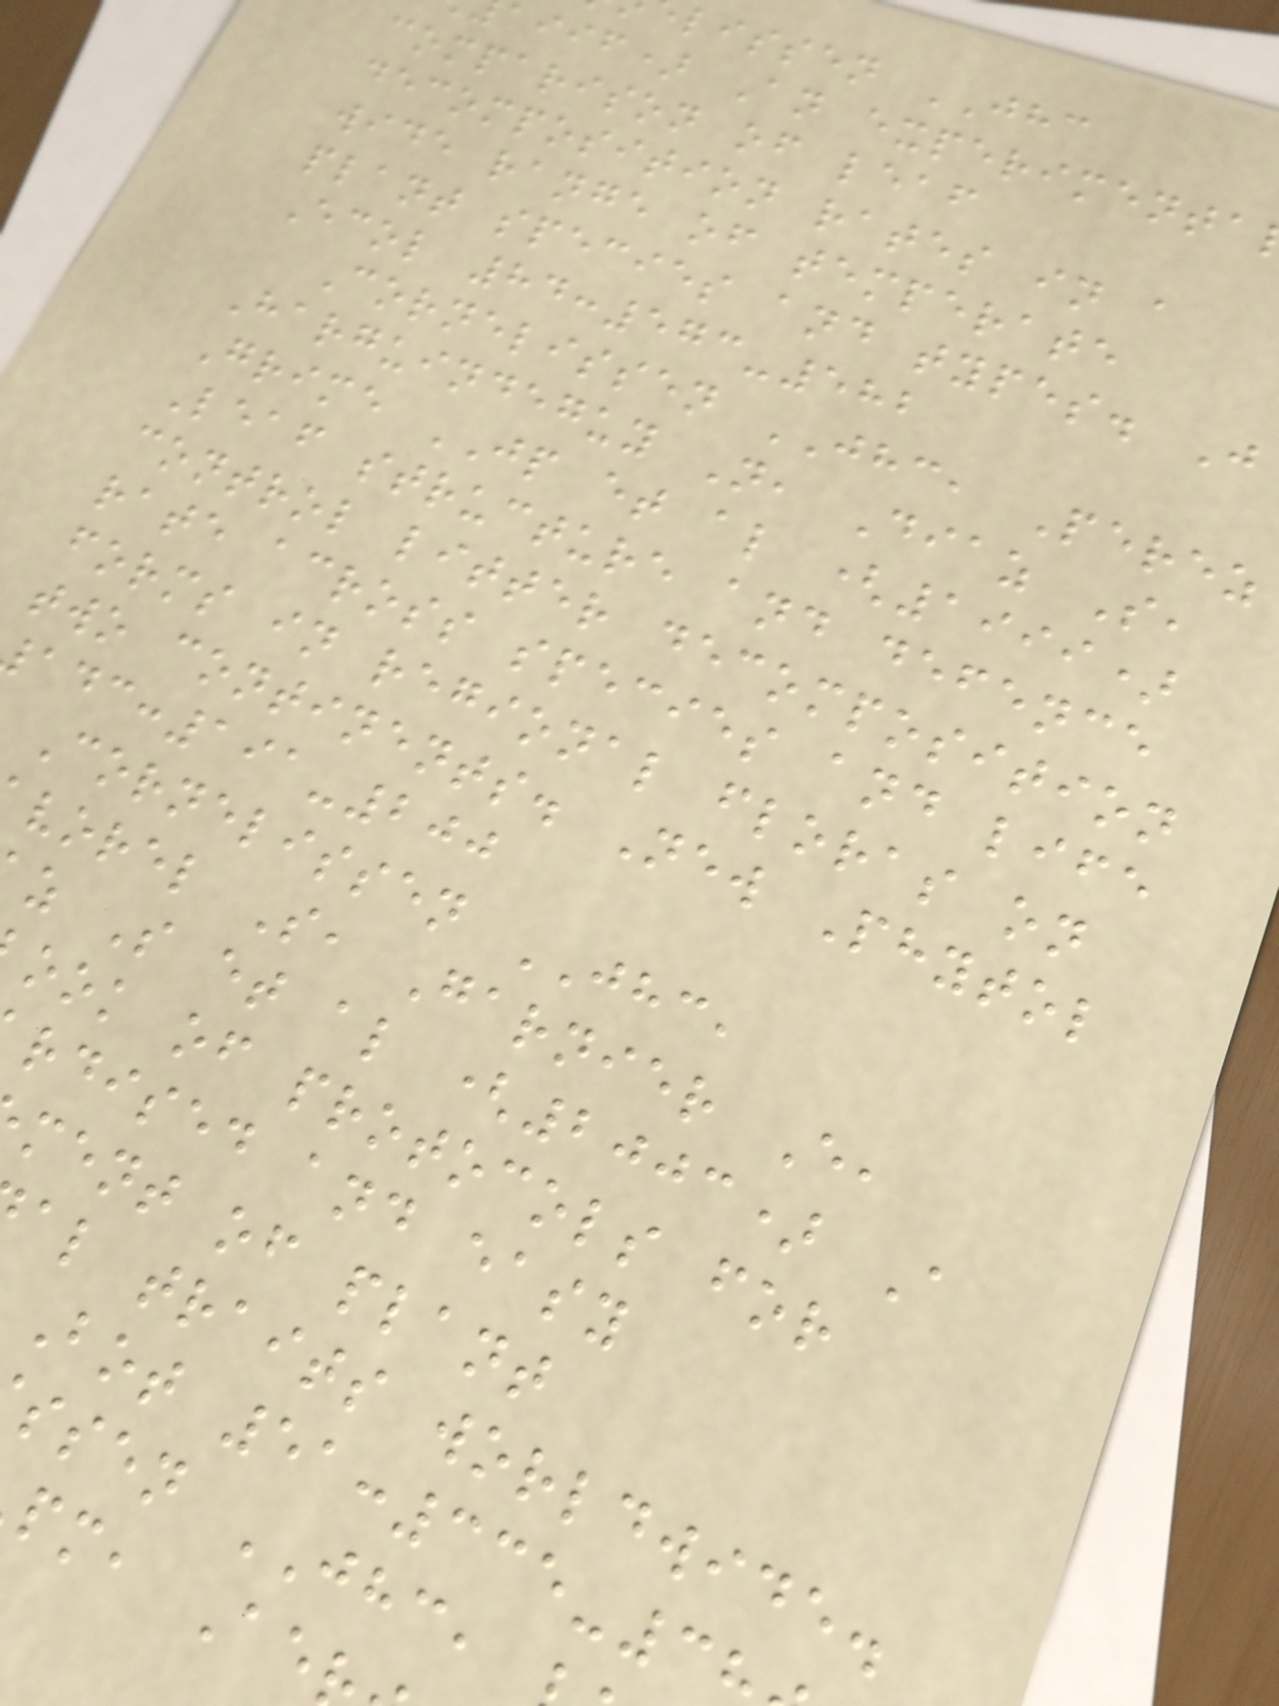lissen JHC
aiif) An experimenta
comparison of leaf
decomposition rates in a
wide range of temperate
plant species and types. J
Ecol 84:573-582
Cornelissen JHC, Perez
Harguindeguy N, Diaz S,
Grime JP et al (1999)
Leaf structure and defence
control litter decomposition
rate across species and life
forms in regional floras on
two continents. New Phytol
:191-200
Cornelissen JHC,
vorel S, Garnier E,
z S et al (2003) A
ook of protocols for
rdised and easy
ment of plant
al traits worldwide.
Bot 51:335-3
ssen JHC,
pm, Ae
